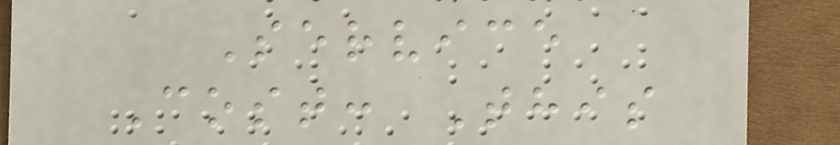Service
Cost: This
